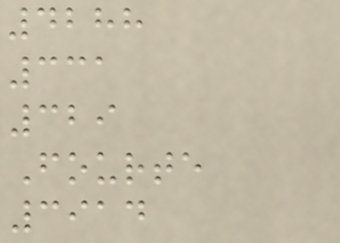4288
331
329
Fourte
3914
